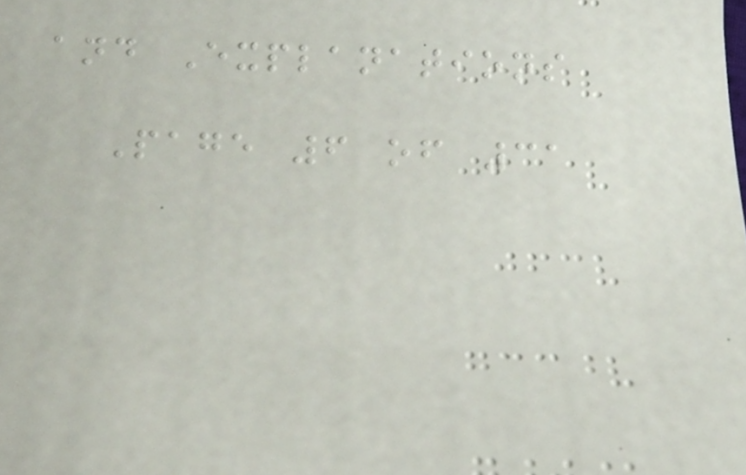and Explanations
Page 6 of 31
